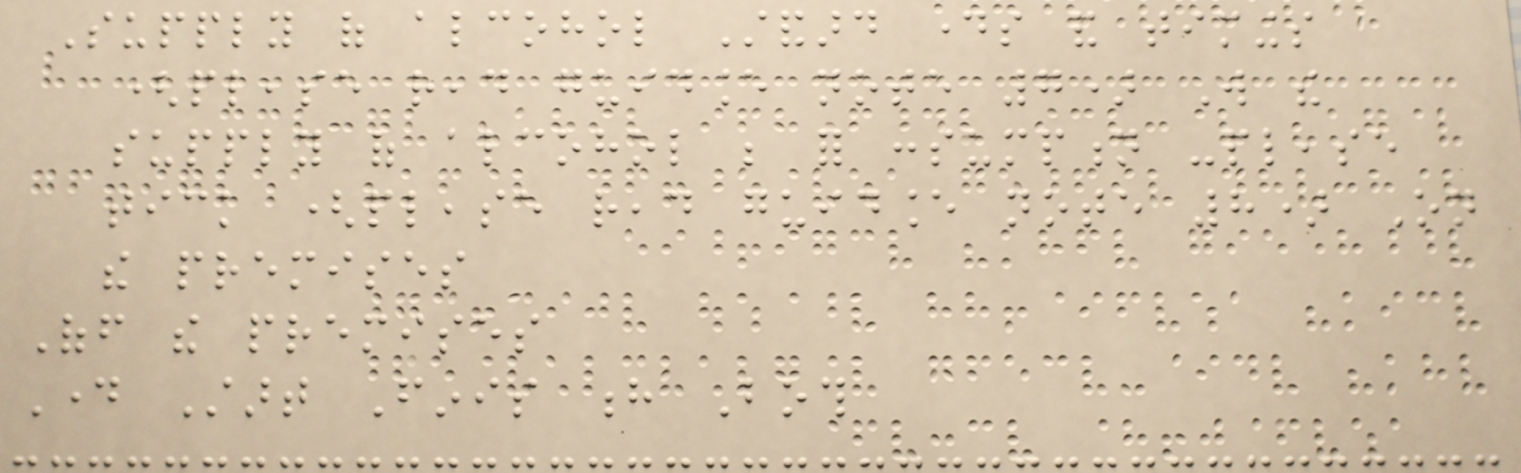Supply of alcohol Standard days and timings
(please read guidance note 7) Will the
supply of alcohol be for consumption -please
tick (please read guidance note 8) On
the premises
Off the premises
Day Start Finis h Both
